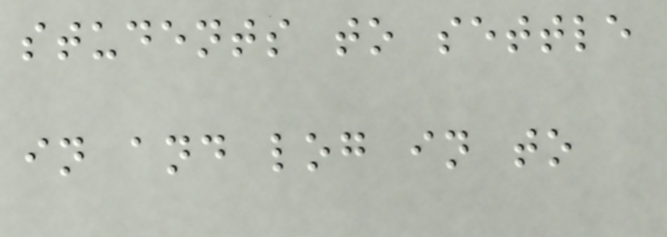students to settle
in and log in to
